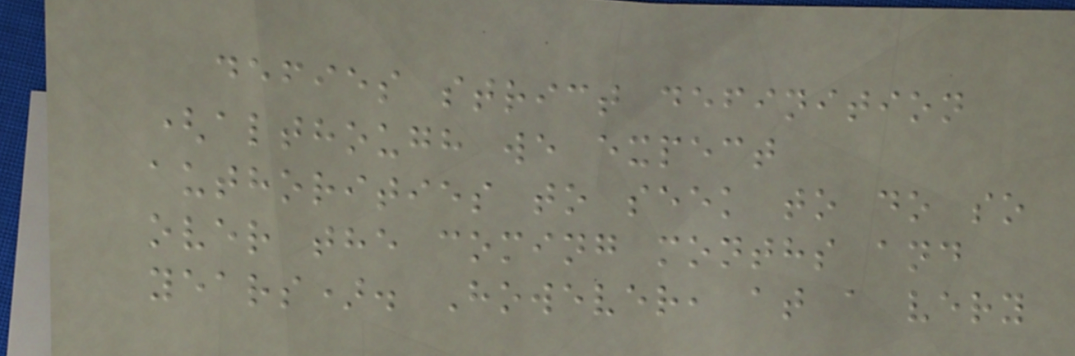defies strict definition
(although we expect
authorities to seek to do so
over the coming months and
years). However, at a very
